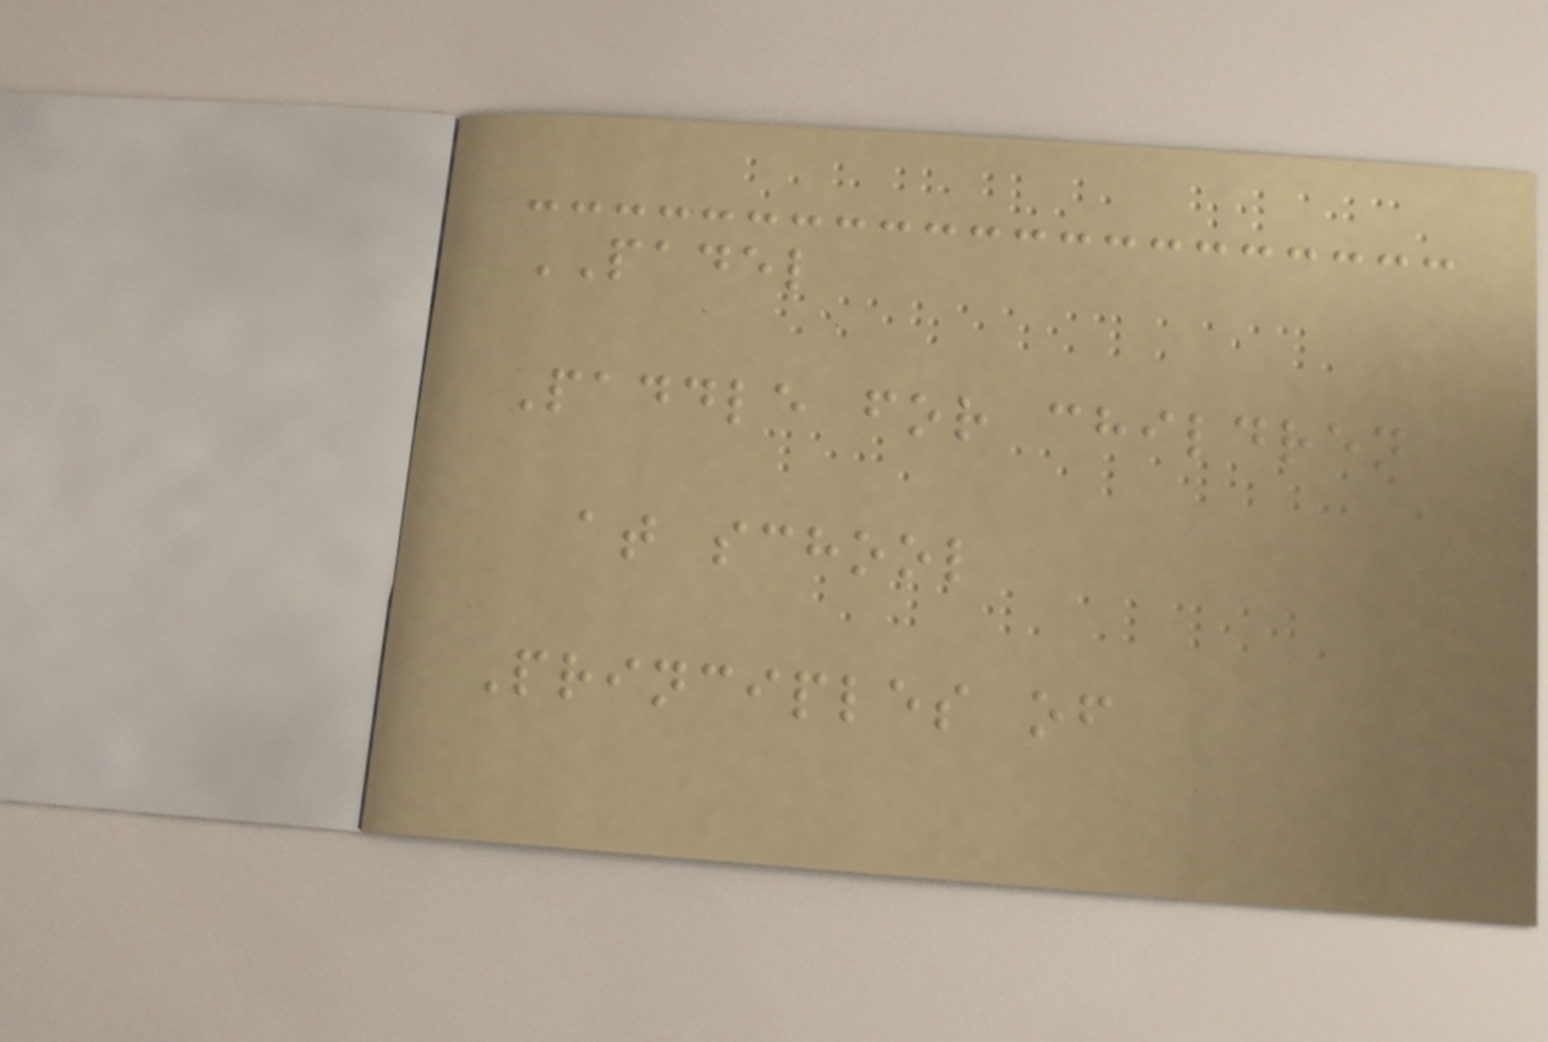PADEL
Paddle for children
at school
Principles of
